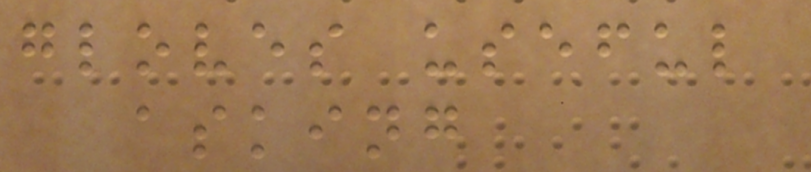gloves useful
asking
